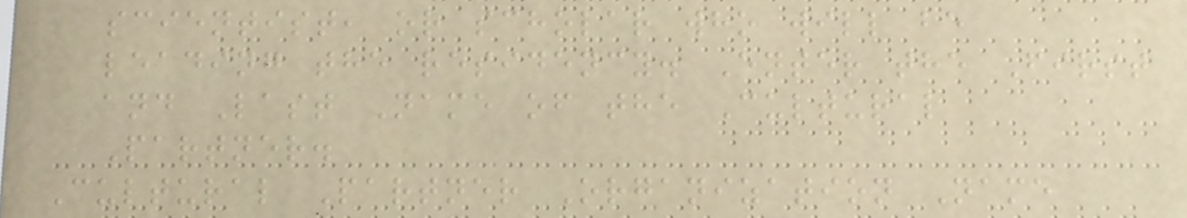scientist, or scholar who will be
leading the residency. Enter the First
and Last Name of the Cultural
Partner.
Cultural Partner Organization Name
